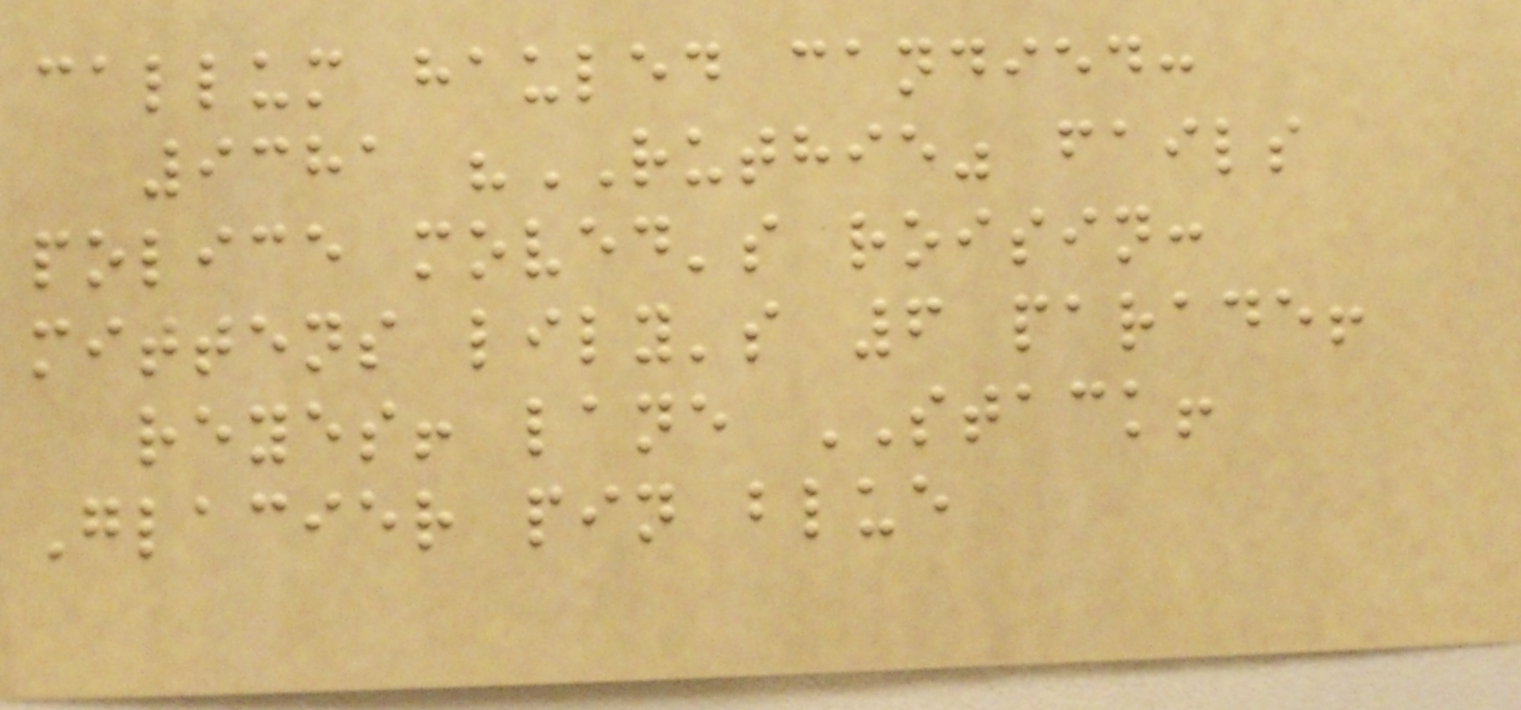callum hauled candied:
9381 "RUTHIE" fails
police moved's roisin:
mittens lily's 6 parade!
reyes! lane STACK!
Glacier pin blue
